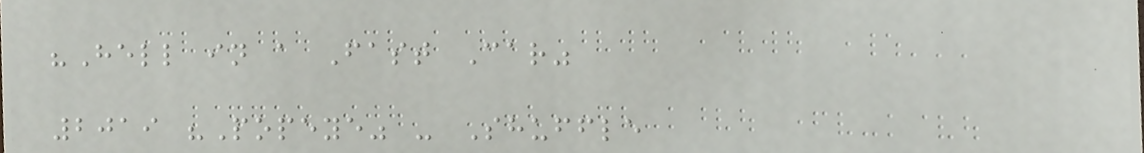"Hell in a Fast Car"
2019 "Popeye" - Shuffle
